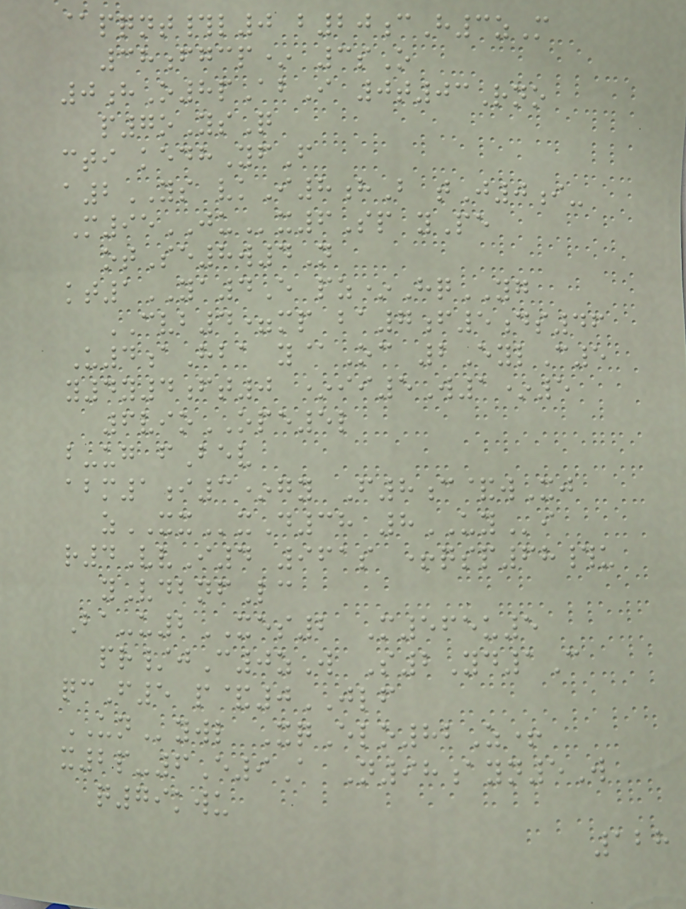@pqnt#l0 b20cH3zM
38fgcp* 3sO
0hO8pAbI 0t03Rno
p7oYsQ
cti kedhYfF
a2YS vkI8hB tJ0i-
M95JUx6Sp yPe
otSe8w4N
kt1YA4E pz*HqYG
CVB4=mp ba7f5ds46
U4aHba y@Oc 2EylC5
y4y4ft0 *ii5W1*5
6vioOPE5l
b-ug fBev
abm1i3*gy F8c&wXj
zXXxD38 8UYi
r4VvI4 961s +qsp68#u
yVdbnfLc
Ba-u2XES2 M565u5
pr/jC0zW S2Yd1C
qcF5 p&0JLF
UNywl XqElo82Z+
x2p-6E9A N98ayn5W
q79kwu
128
